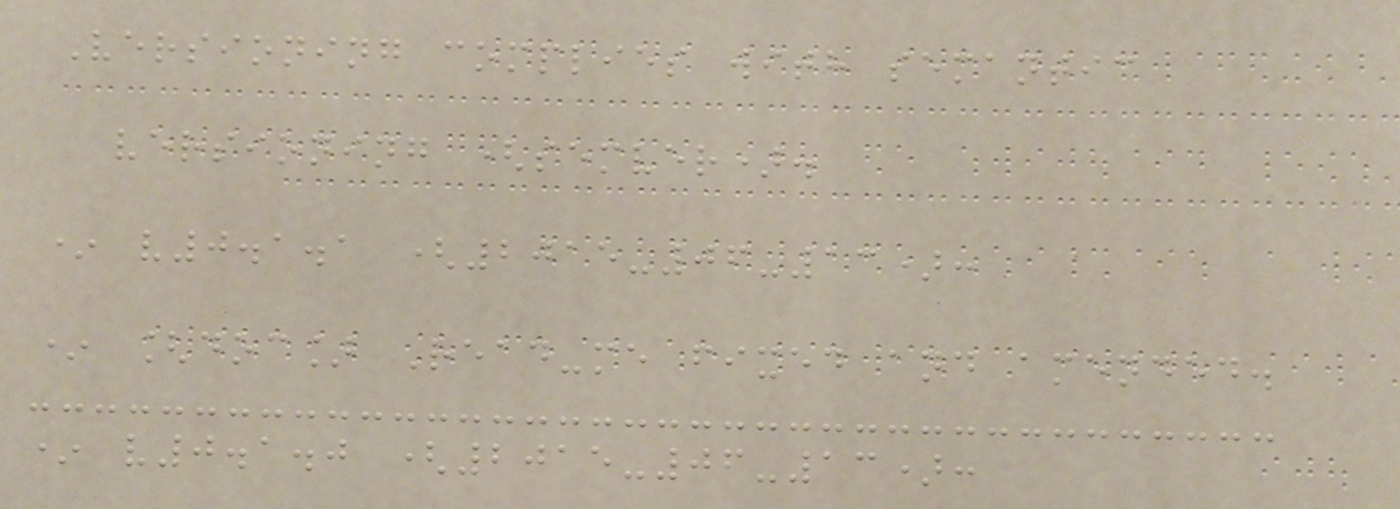Versioning complies with semantic
versioning (semver).
* v0.1.1 (2015-06-13):
* [doc] Read-me fixed and amended.
* v0.1.0 (2015-06-13):
